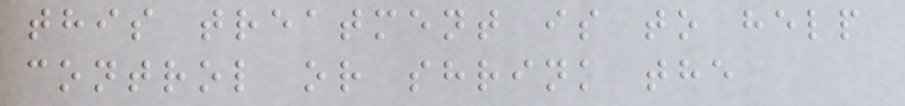this treatment is to help
control or shrink the
